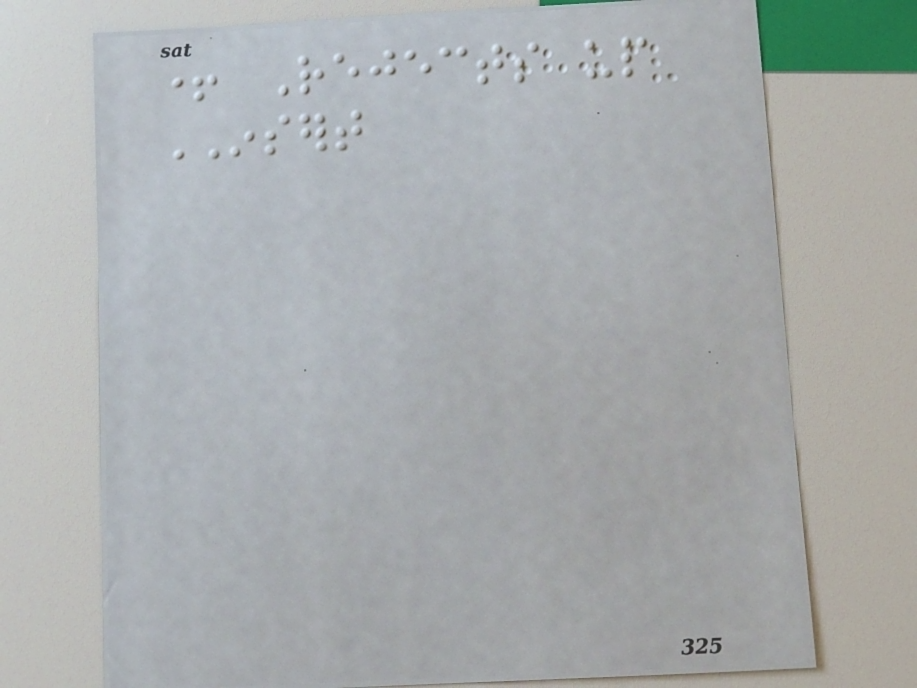+ Rejects up
INSERT
